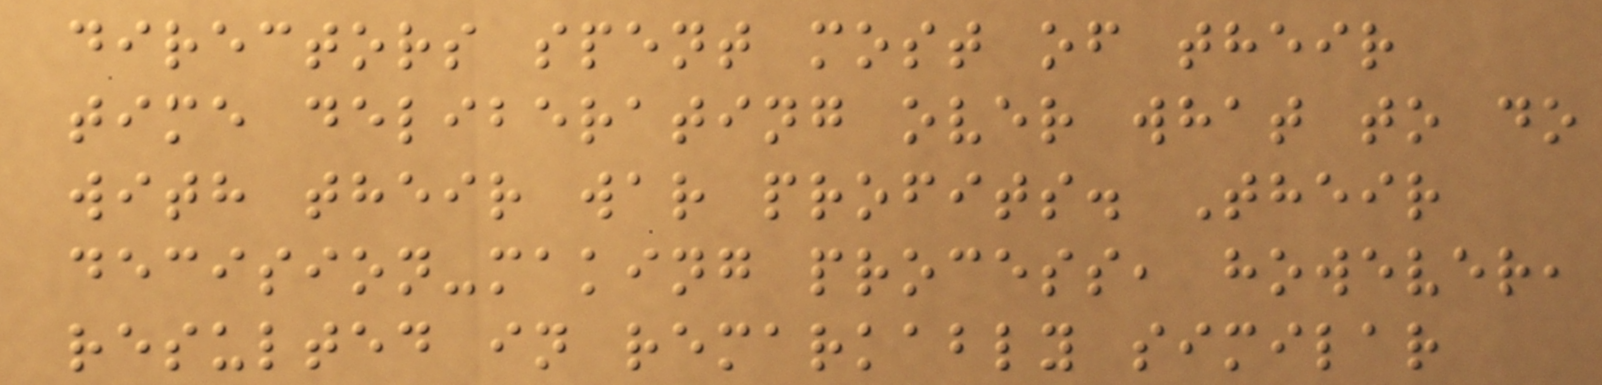directors spent most of their
time deliberating over what to do
with their war profits. Their
decision-making process, however,
resulted in remarkably similar
